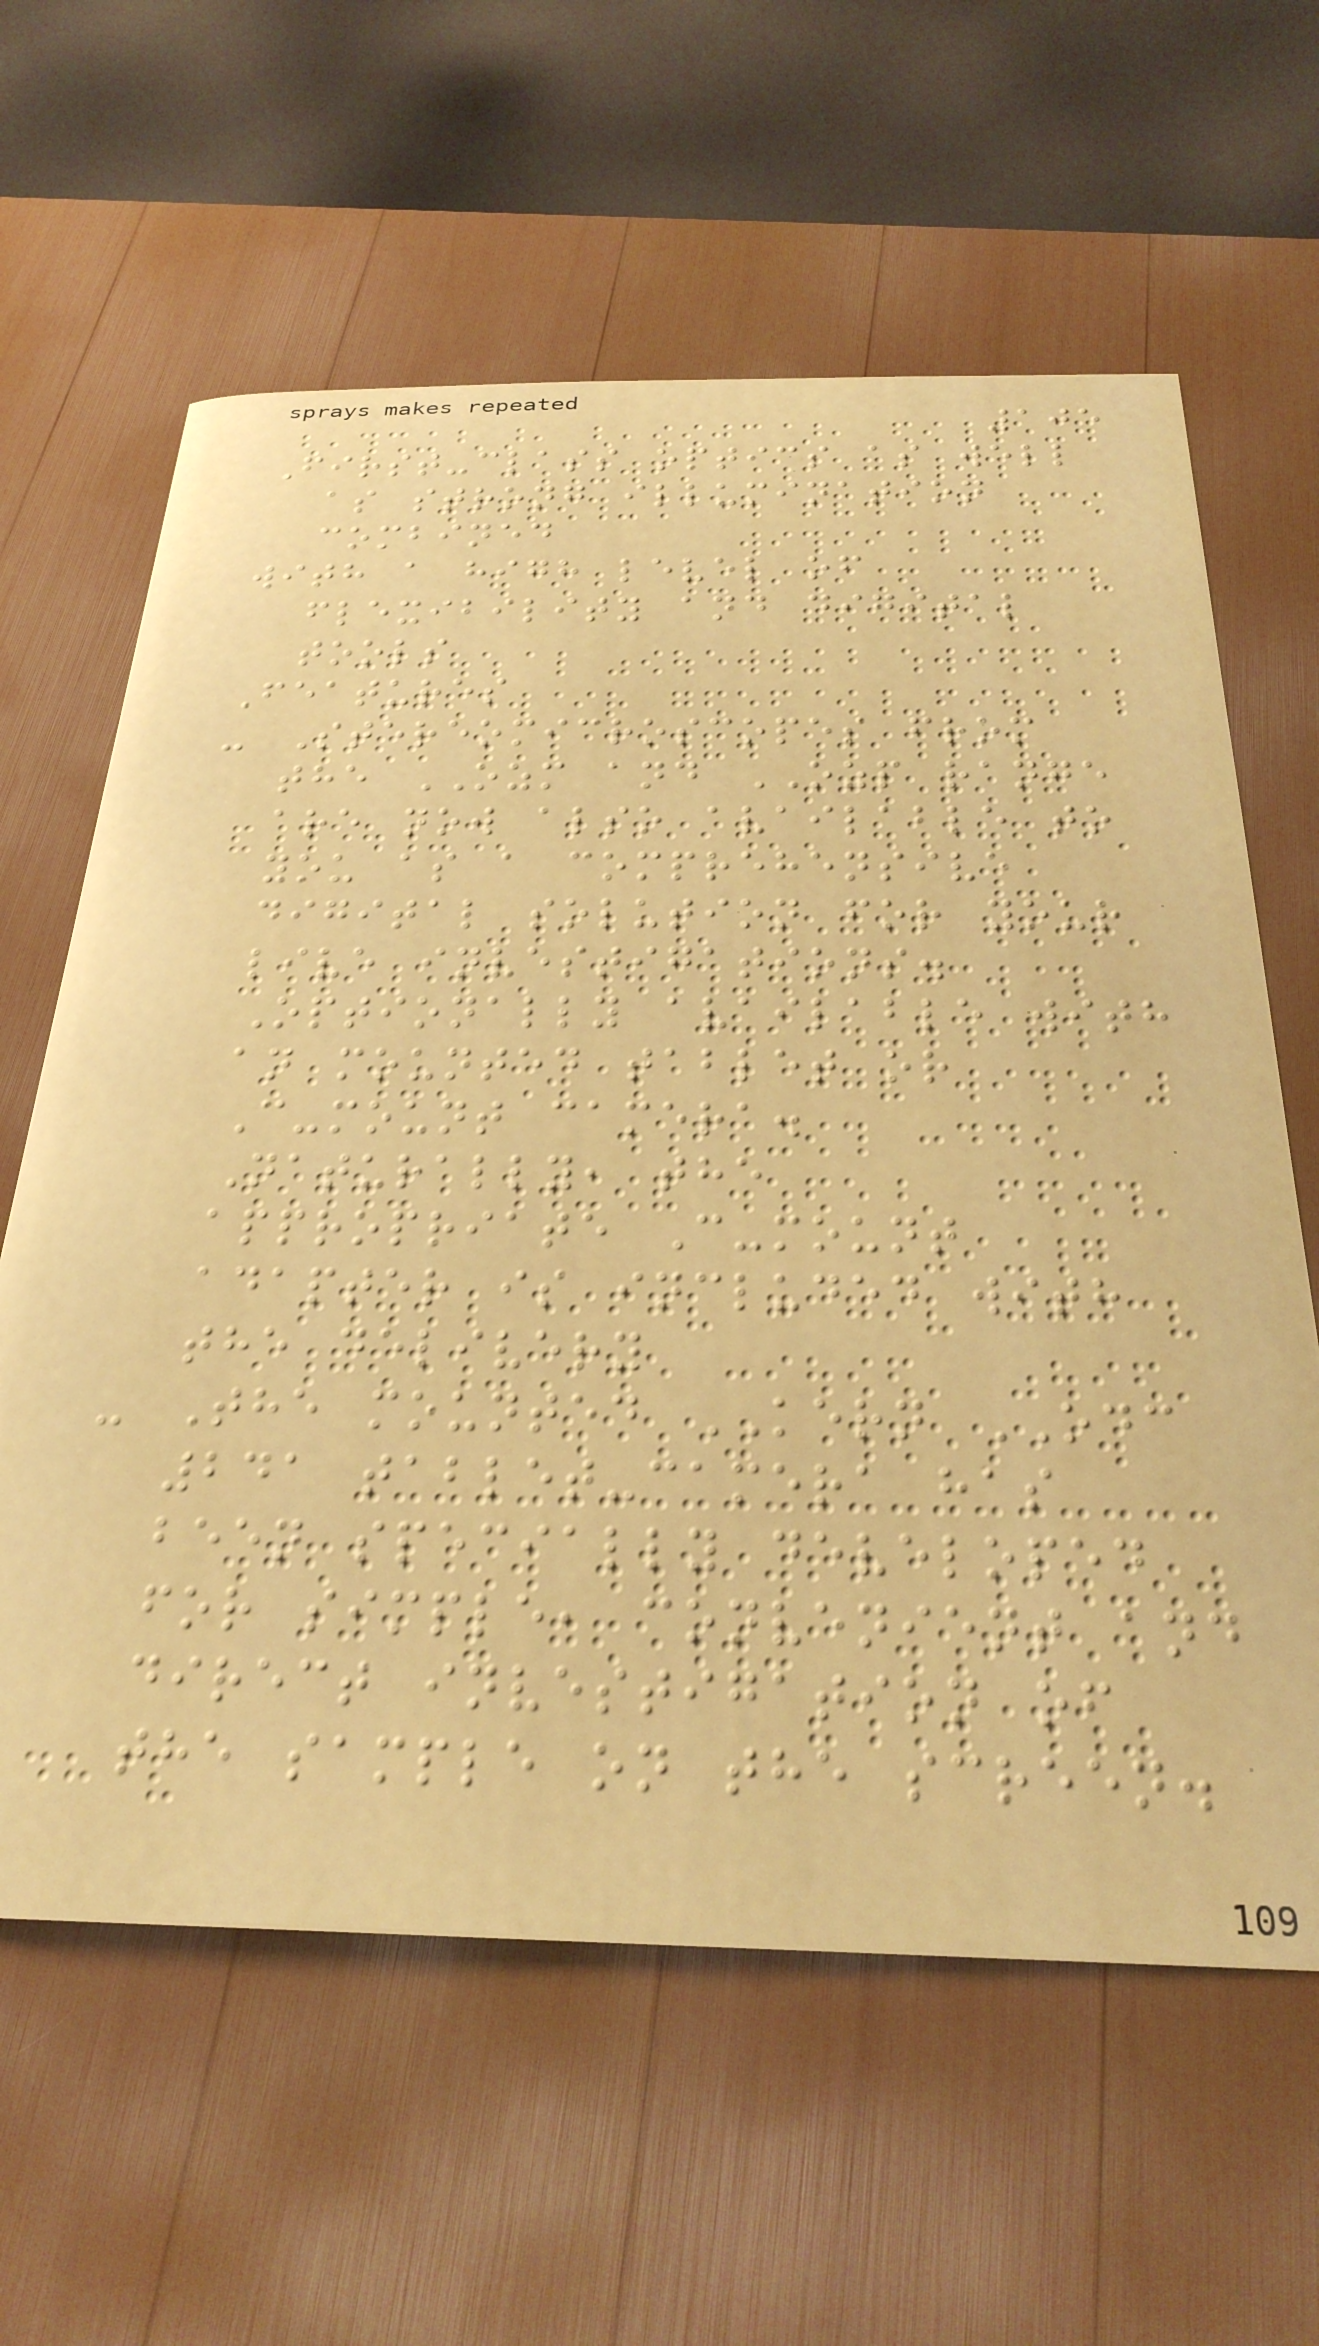105
First-class optics as well
as strong illumination
combined
with a high level of
flexibility and digital
tools
Features
- Stereomicroscopes from
the OZM and OZP range
are now also available to
you as a comprehensive
digital solution for your
live investigations.
Optionally available with
an mounted tablet or
C-mount camera.
Naturally, the
appropriate C-mount
adapter is included with
the delivery
- The mounted KERN ODC
241 tablet-camera has
been specially developed
for simple, convenient and
direct investigation of
the sample on the screen.
